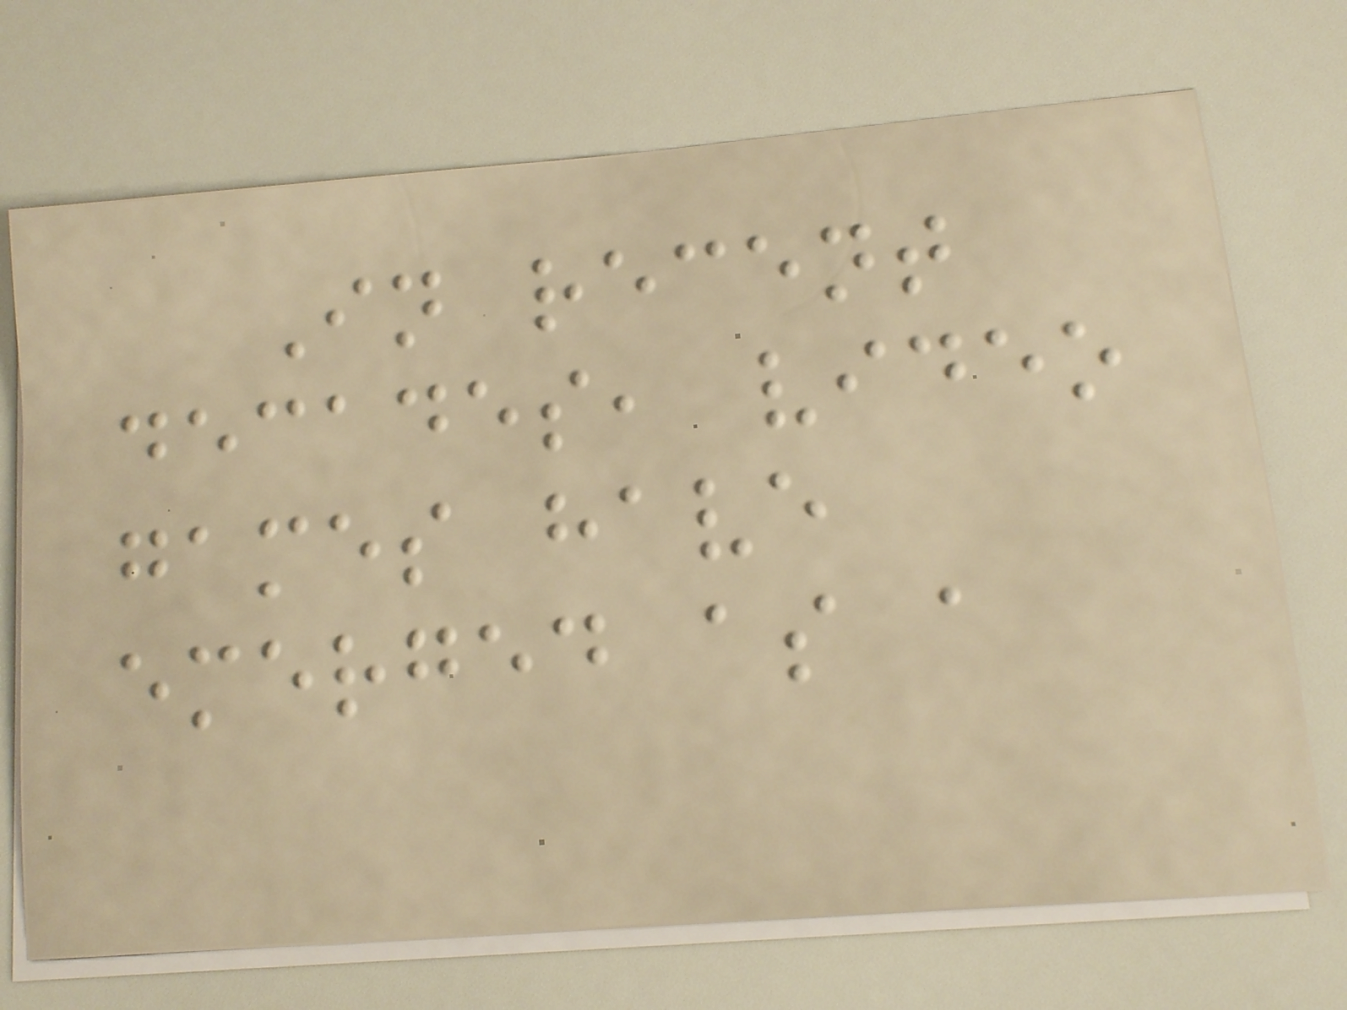In recent
decades, video
games have
emerged as a
